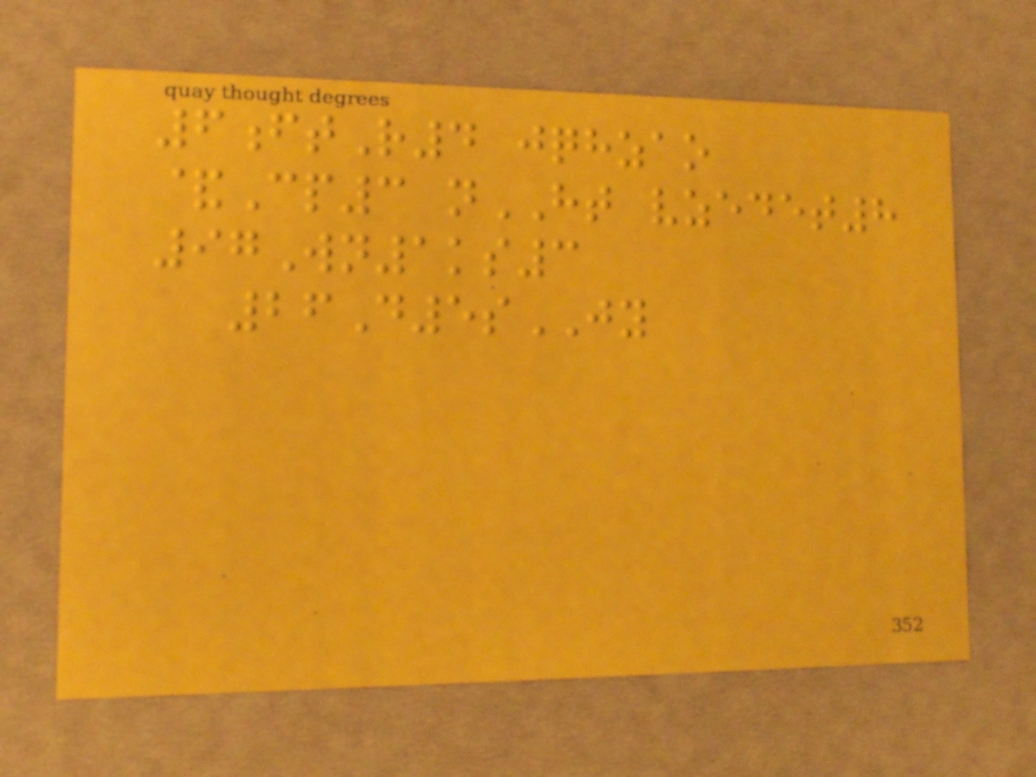6ftR4 jqhzao
&Cp3 nHT vzedet8
97Wn1ks3
26D5sJY
